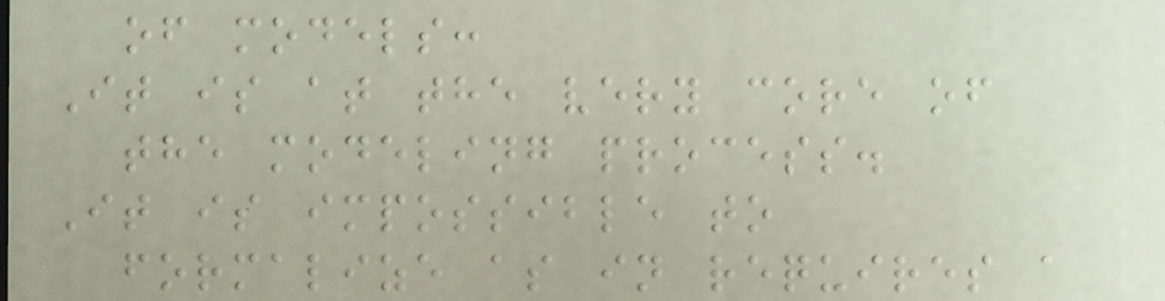of models:
It is at the very core of
the modeling process.
It is impossible to
formalize as in requires a
